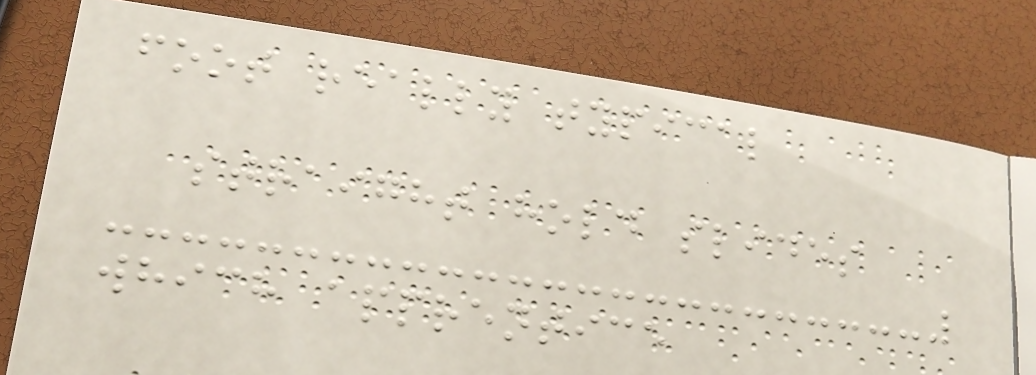foot really typical
straight hold slides
which apprentice
